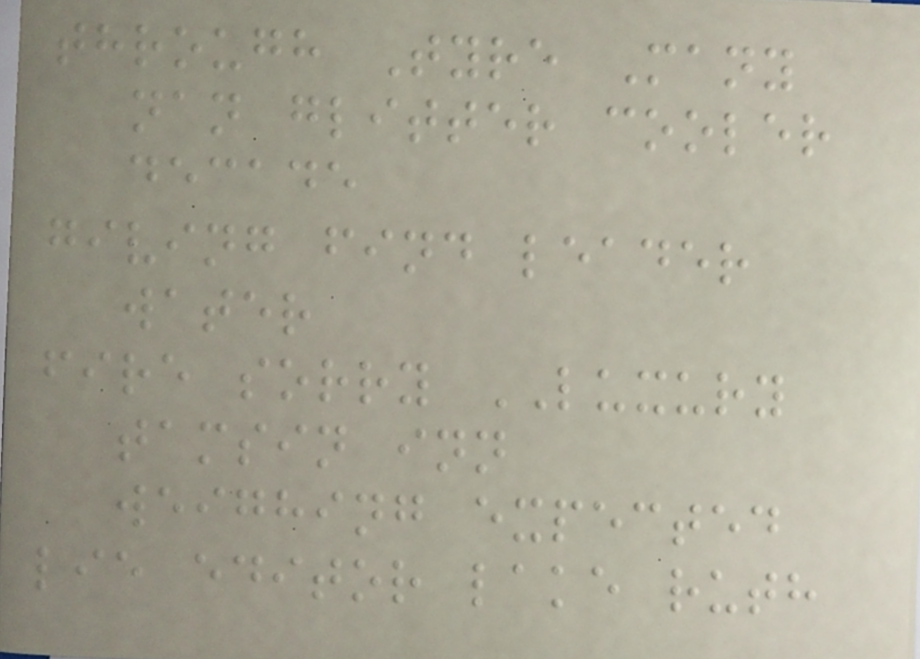through Tyre Many
nan glitter cooler
decade
giving find leader
water
fire sorry LUXURY
tamsin inn
weighing expected
lie editor lake ruth
